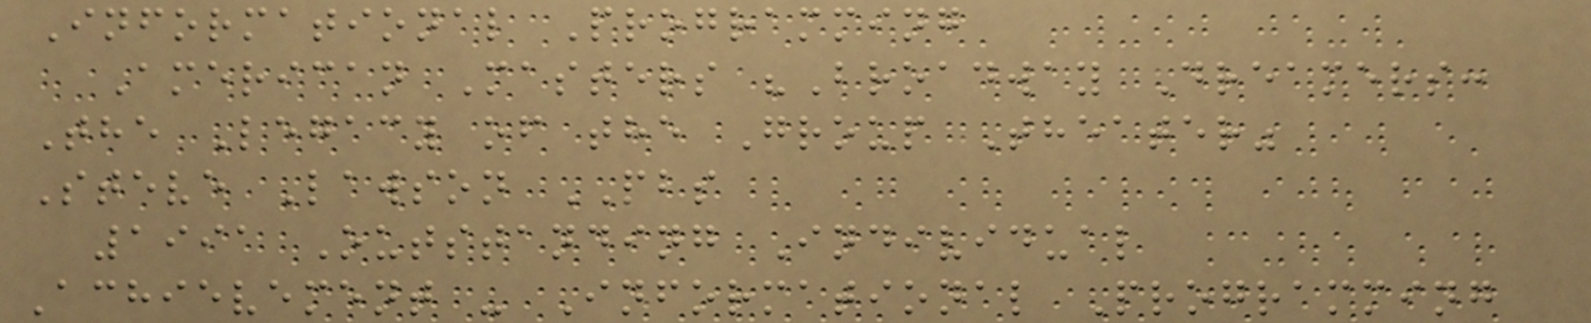Informational Programming
American Masters "Broadway Dreamers:
The Legacy of the Group Theater"
Steve Lawson PBS
1991 Outstanding Individual
Achievement - Informational Programming
